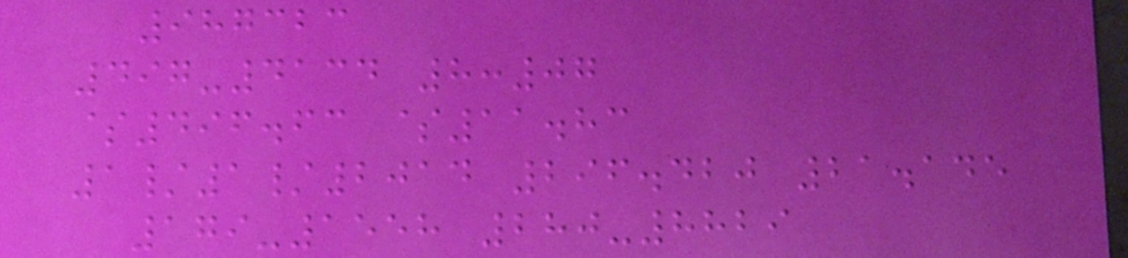987323
497-4134 8:07
$496.63 $11.83
1/1/2014 296.420 21.145
179-1558 280-8829
